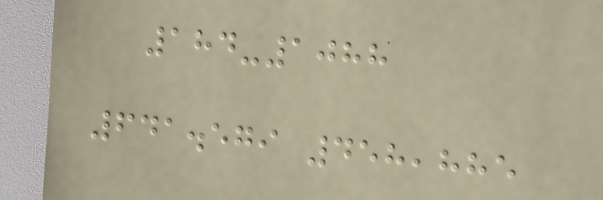184-1088
641.579 458,885
